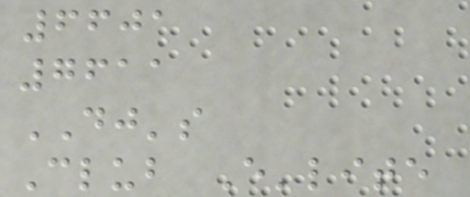6601
7611
DJ's
Club E'lite
